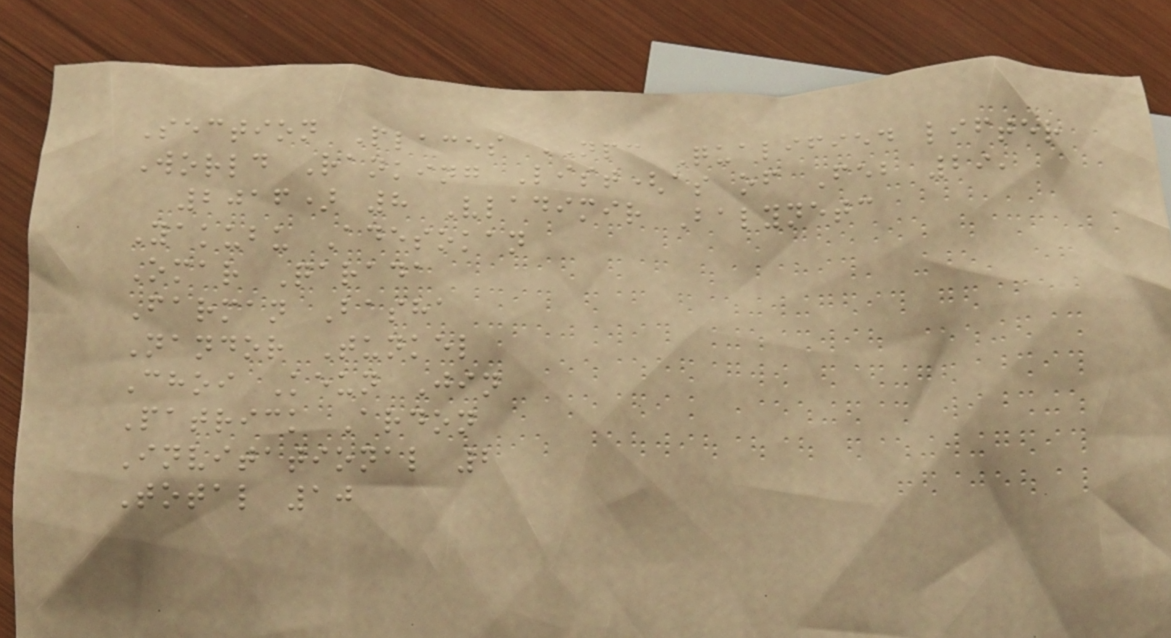Section Places NPC Qualified lifter
World Ranking List(as of Feb 29,
2016) 8 Vladimir Balynetc
Yakubu Adesokan
Omar Qarada
Farman Basha
Nandor Tunkel
Choi Keun Jin
Patrick Ardon
Invitational 2
Total 10
